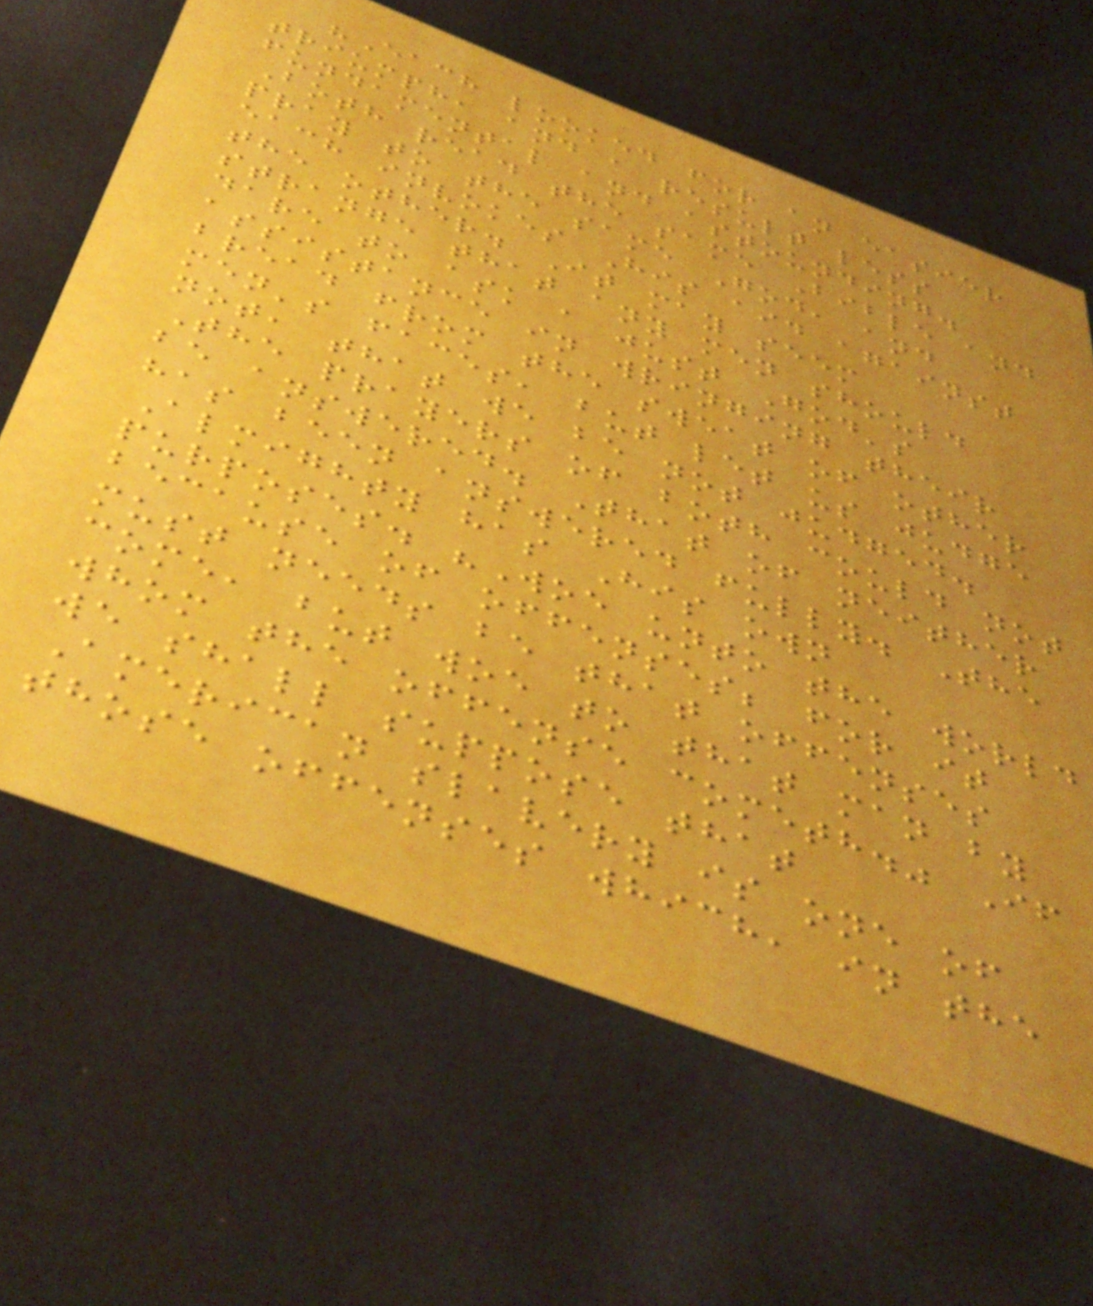"Each looked for an easier
triumph, and a result less
fundamental and astounding.
Both read the same Bible and
pray to the same God, and
each invokes His aid against
the other. It may seem
strange that any men should
dare to ask a just God's
assistance in wringing their
bread from the sweat of other
men's faces, but let us judge
not, that we be not judged.
The prayers of both could not
be answered. That of neither
has been answered fully. The
Almighty has His own
purposes. "Woe unto the world
because of offenses; for it
must needs be that offenses
come, but woe to that man by
whom the offense cometh." If
we shall suppose that
American slavery is one of
those offenses which, in the
